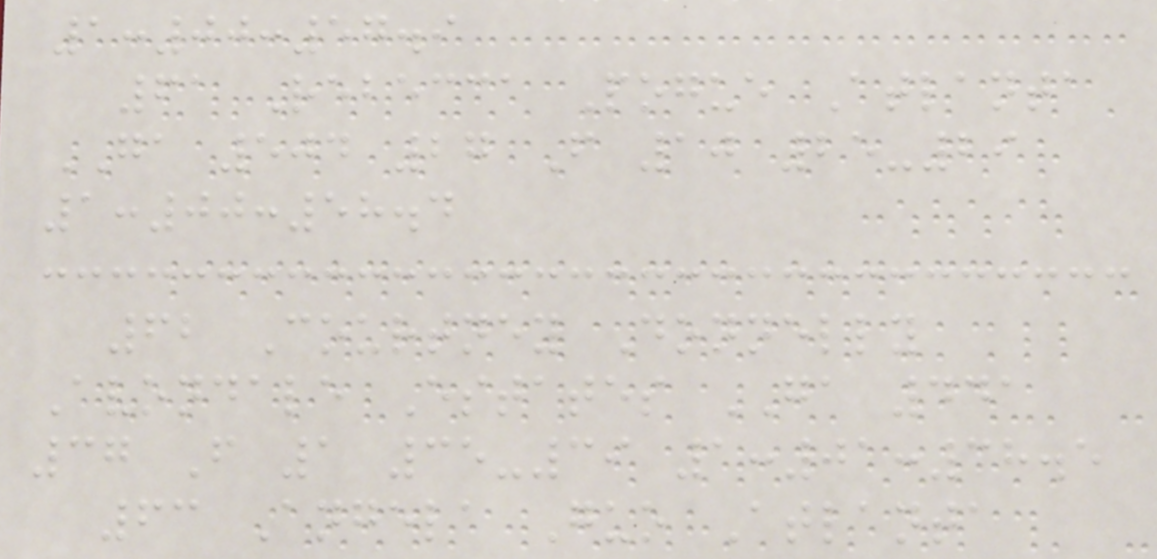1:00:57.9
61 Rebecca Pogue Atlanta
GA 504 27 F 10 25-29
1:00:58.4
62 Courtney Donnelly
Avondale Estates GA 441
37 F 1 35-39 1:01:38.5
63 Angela Guo Atlanta
